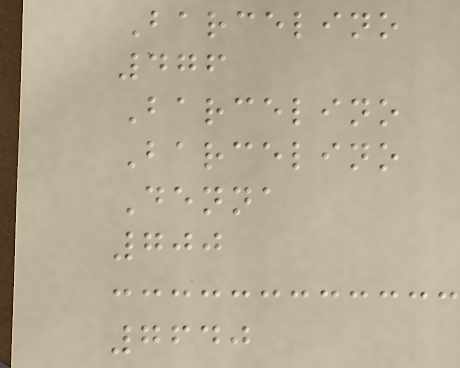Barcelino
476
Barcelino
Barcelino
Denna
700
7640
